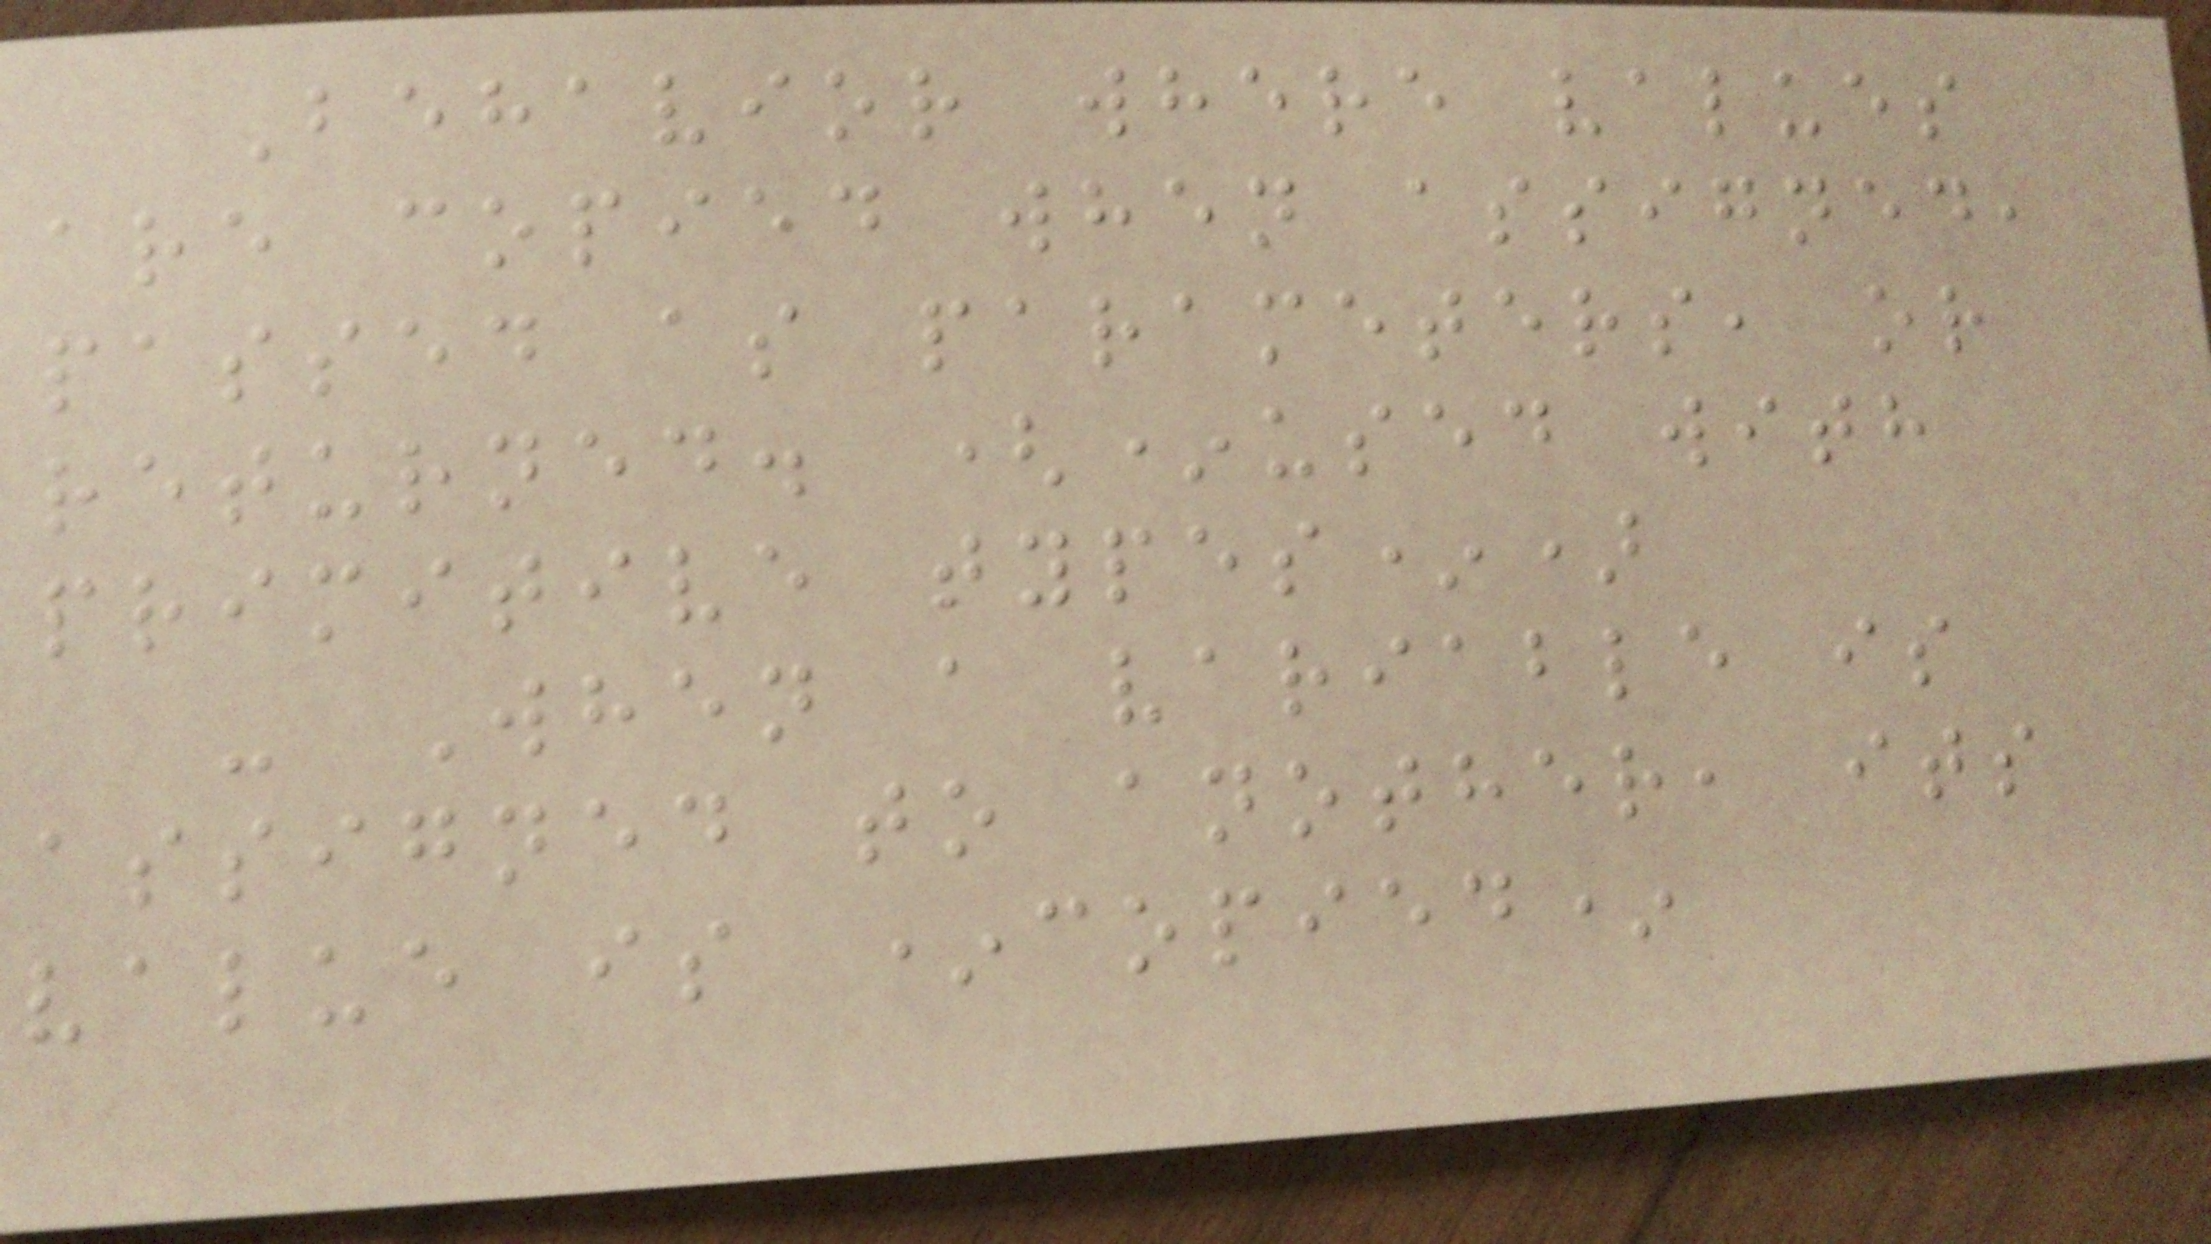Behavior where values
are copied when assigned,
passed as parameters, or
returned. (*used with
primitive types*)
- When a variable is
assigned to another, its
value is *copied*
